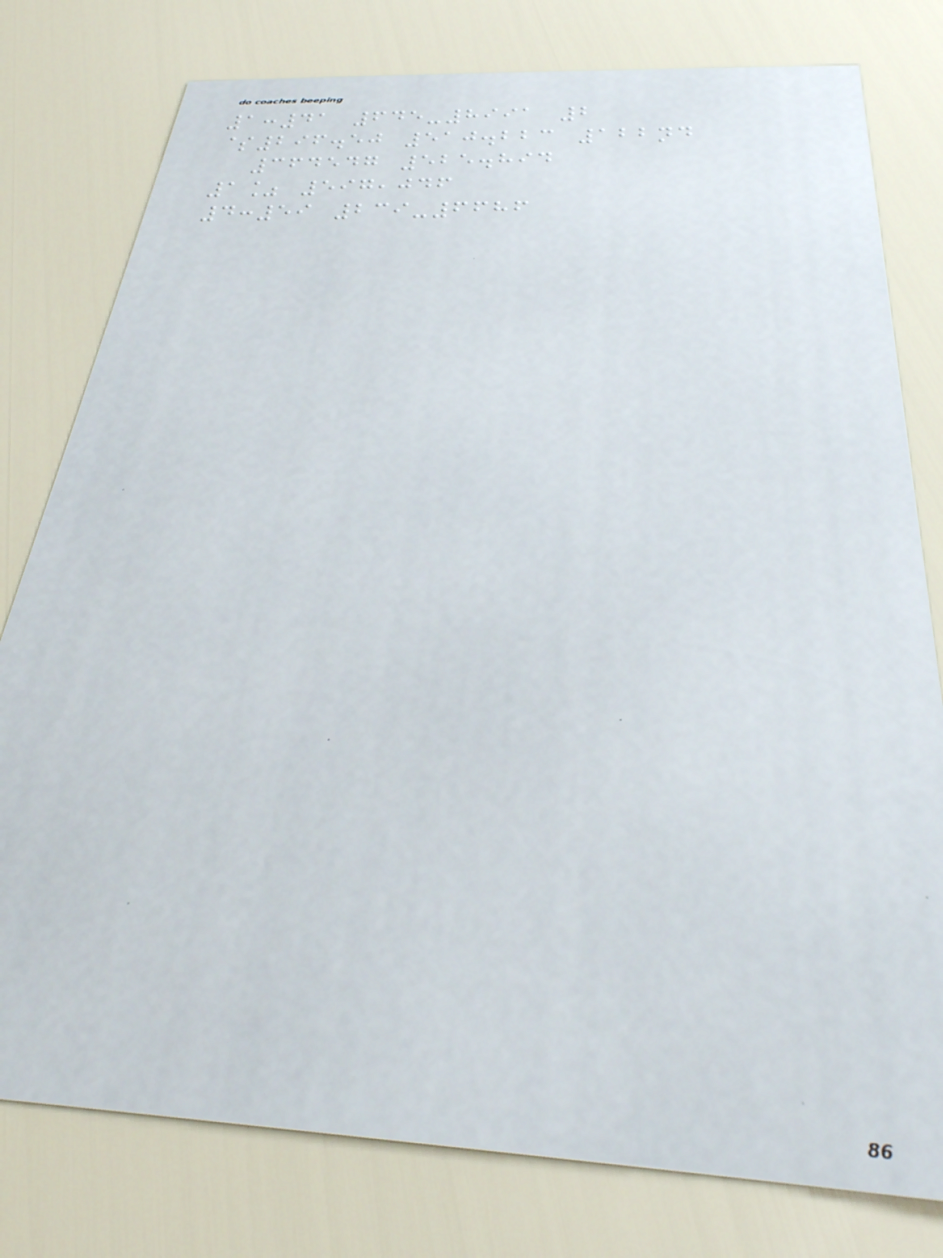1:41 645-8991 2
$296.50 510.223 122nd
364547 525.894
1% 597,046
4:59 239-6686
